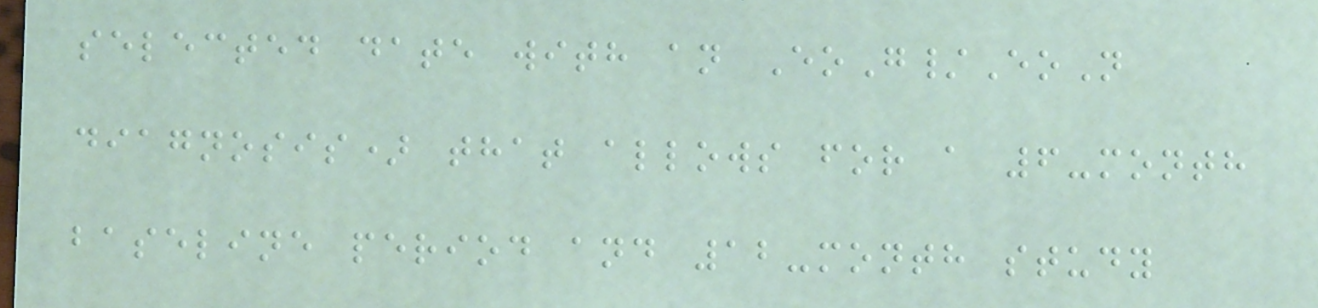selected date with an EoG/EoN
diagnosis) that allows for a 6-month
baseline period and 12-month study
